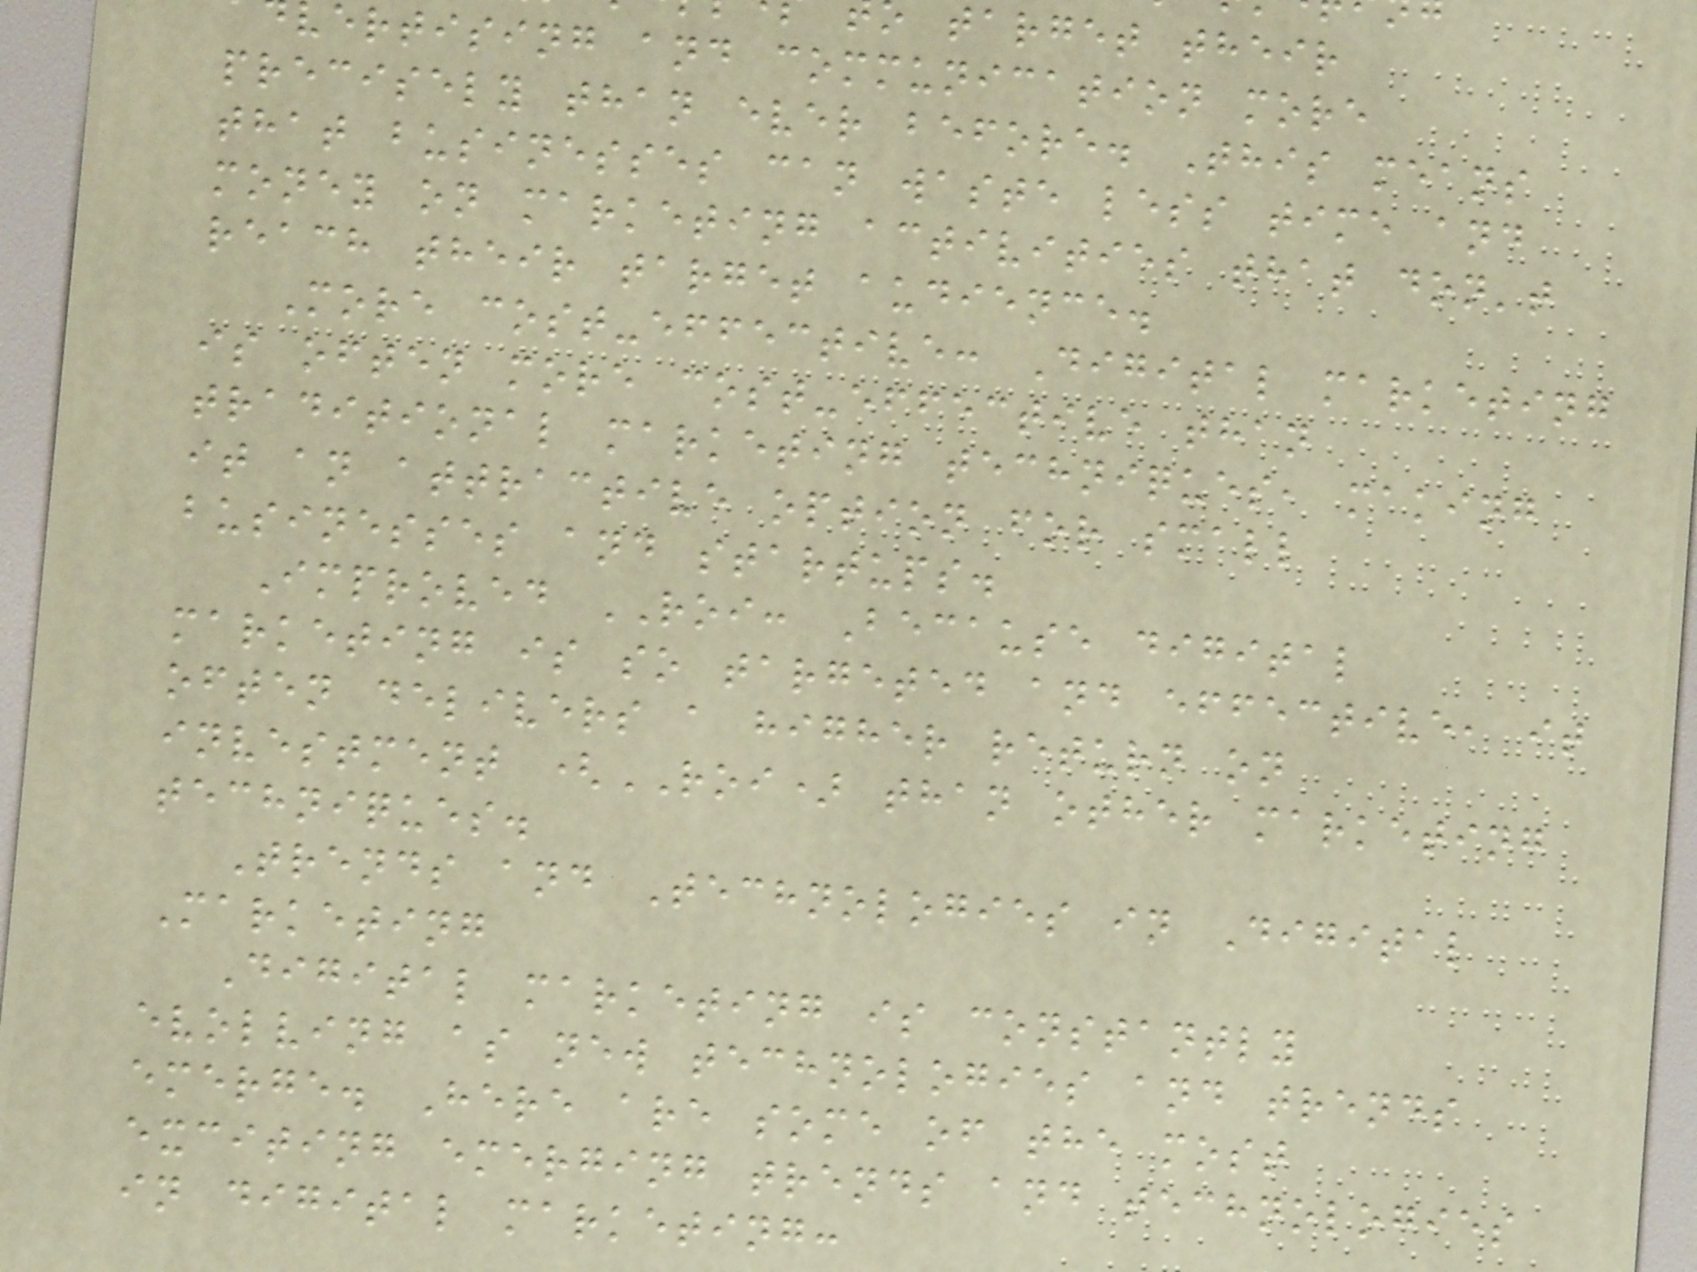target their
ertising and communication more
precisely than ever before. This means
that businesses can waste less time and
money on marketing activities that don't
reach their target audience.
More cost-effective: Digital marketing
is often more cost-effective than
traditional marketing techniques, making
it an attractive option for small
businesses and startups.
Improved ROI: Because digital
marketing is so targeted and effective, it
often delivers a higher return on
investment (ROI) than other marketing
techniques.
Trends and Technologies in Digital
Marketing
Digital marketing is constantly
evolving as new technologies and trends
emerge. Here are some of the most
exciting emerging trends and technologies
in digital marketing:
